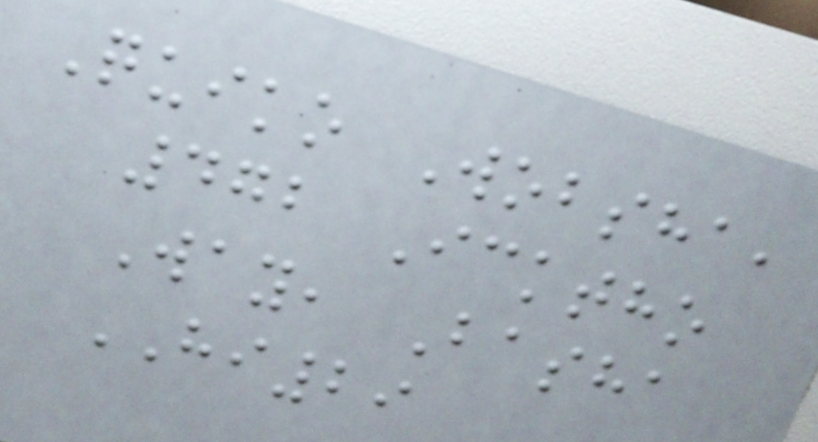Quiko Wobsha,
472 Icktho
Way, Basha
HI29
